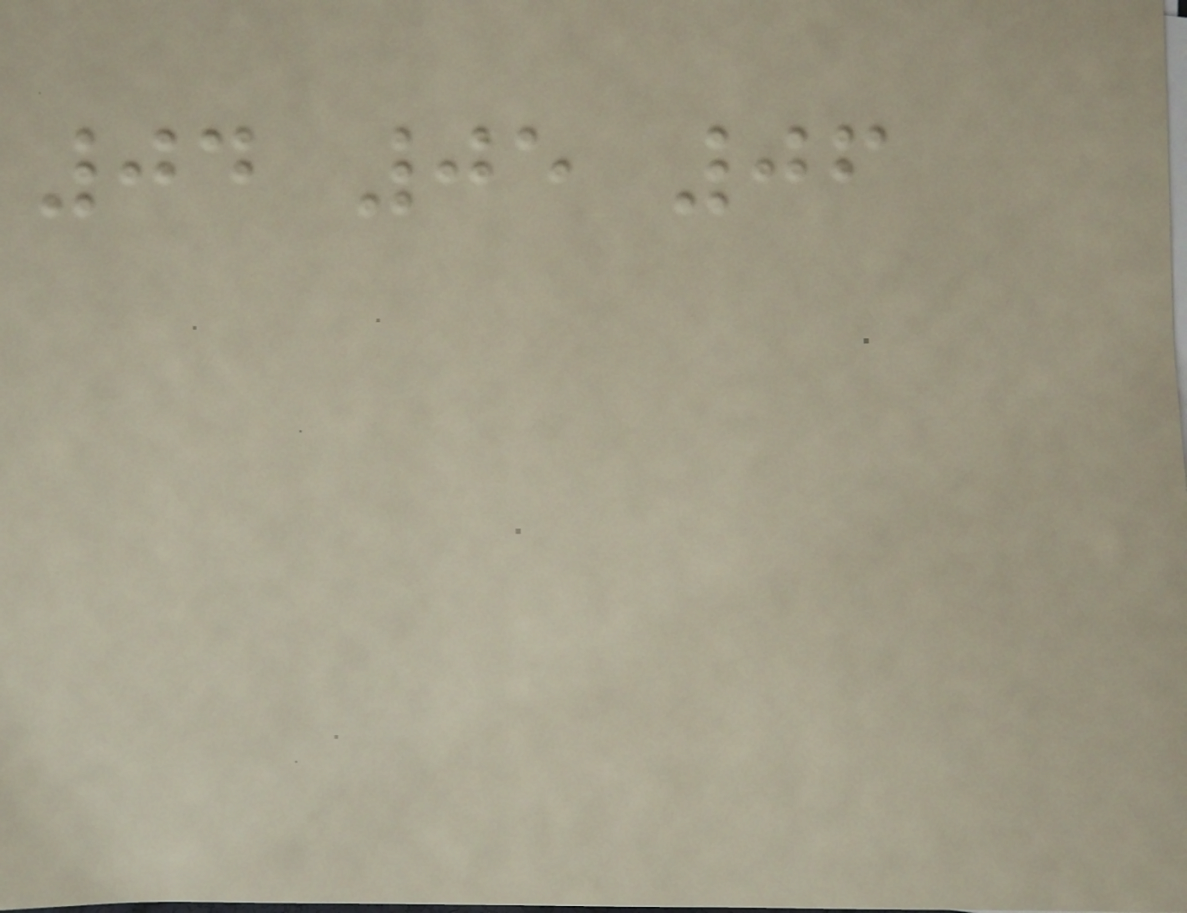04 05 06
